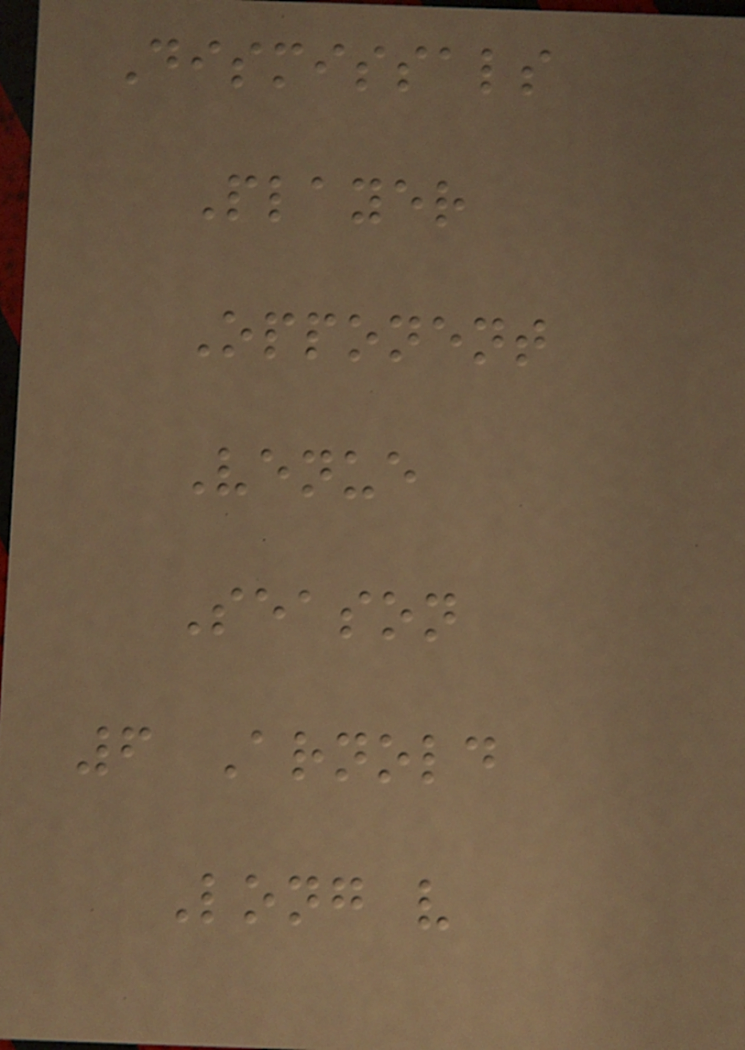Dismissals
Player
Opponent
Venue
Season
6 Arnold
Long v
